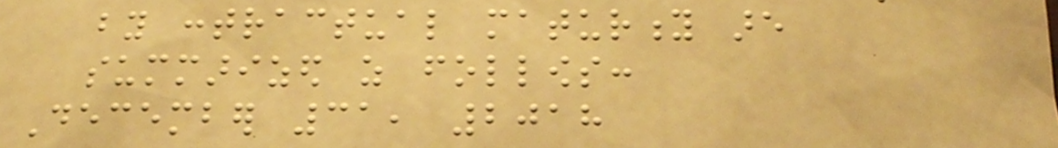by contractual maturity are
summarized as follows:
December 31, 2018
